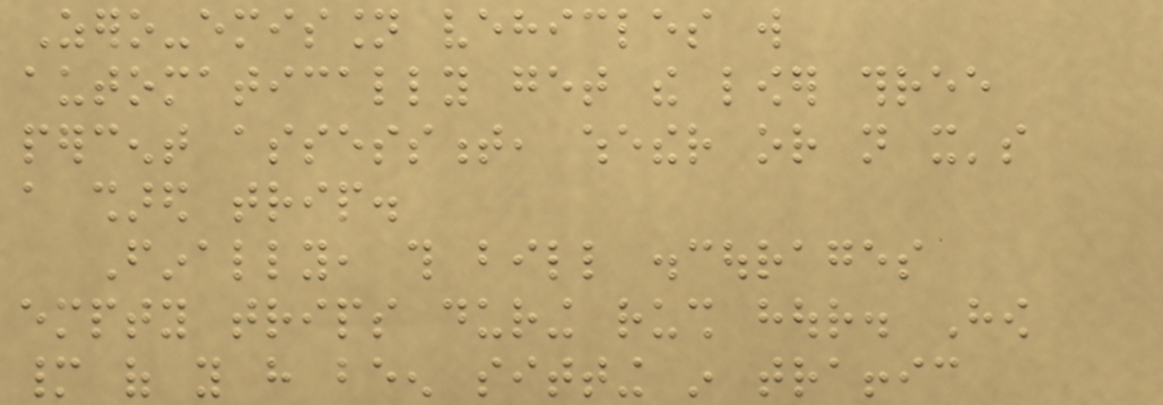Zero-emission vehicles will
automatically get the lower three
percent assessment, whether or not it's
a shared trip.
Finally, this bill discourages
empty trips during rush hour. How
many of you have been sitting in traffic
